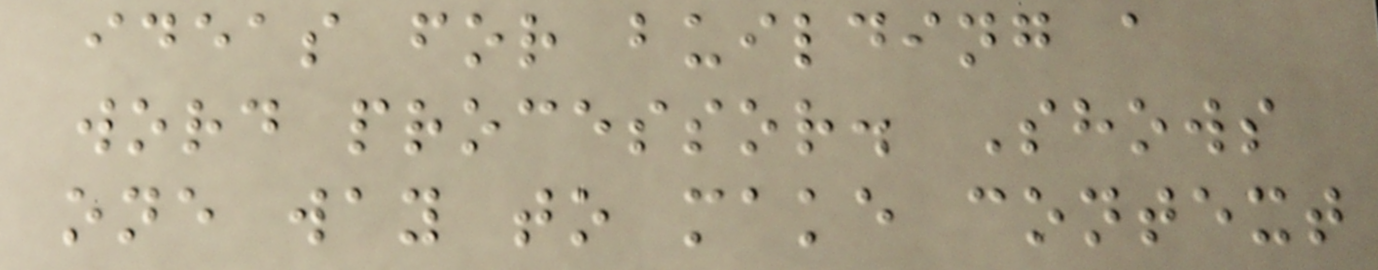ideas for building a
word processor. Shows
one way to make context
